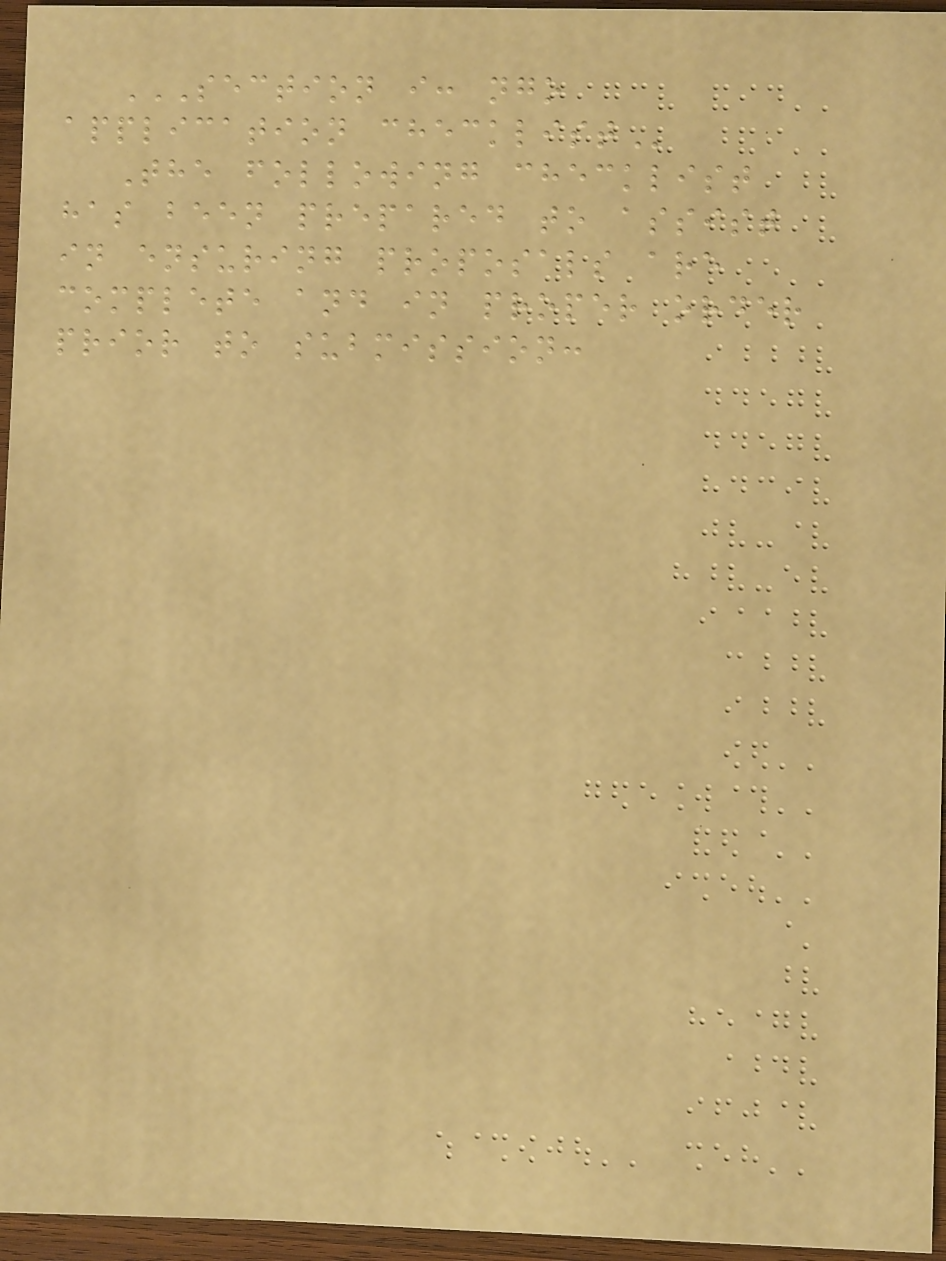SECTION I: NGO
APPLICATION CHECKLIST
The following checklist
has been prepared to assist
in ensuring proposals are
complete and in proper order
prior to submission:
